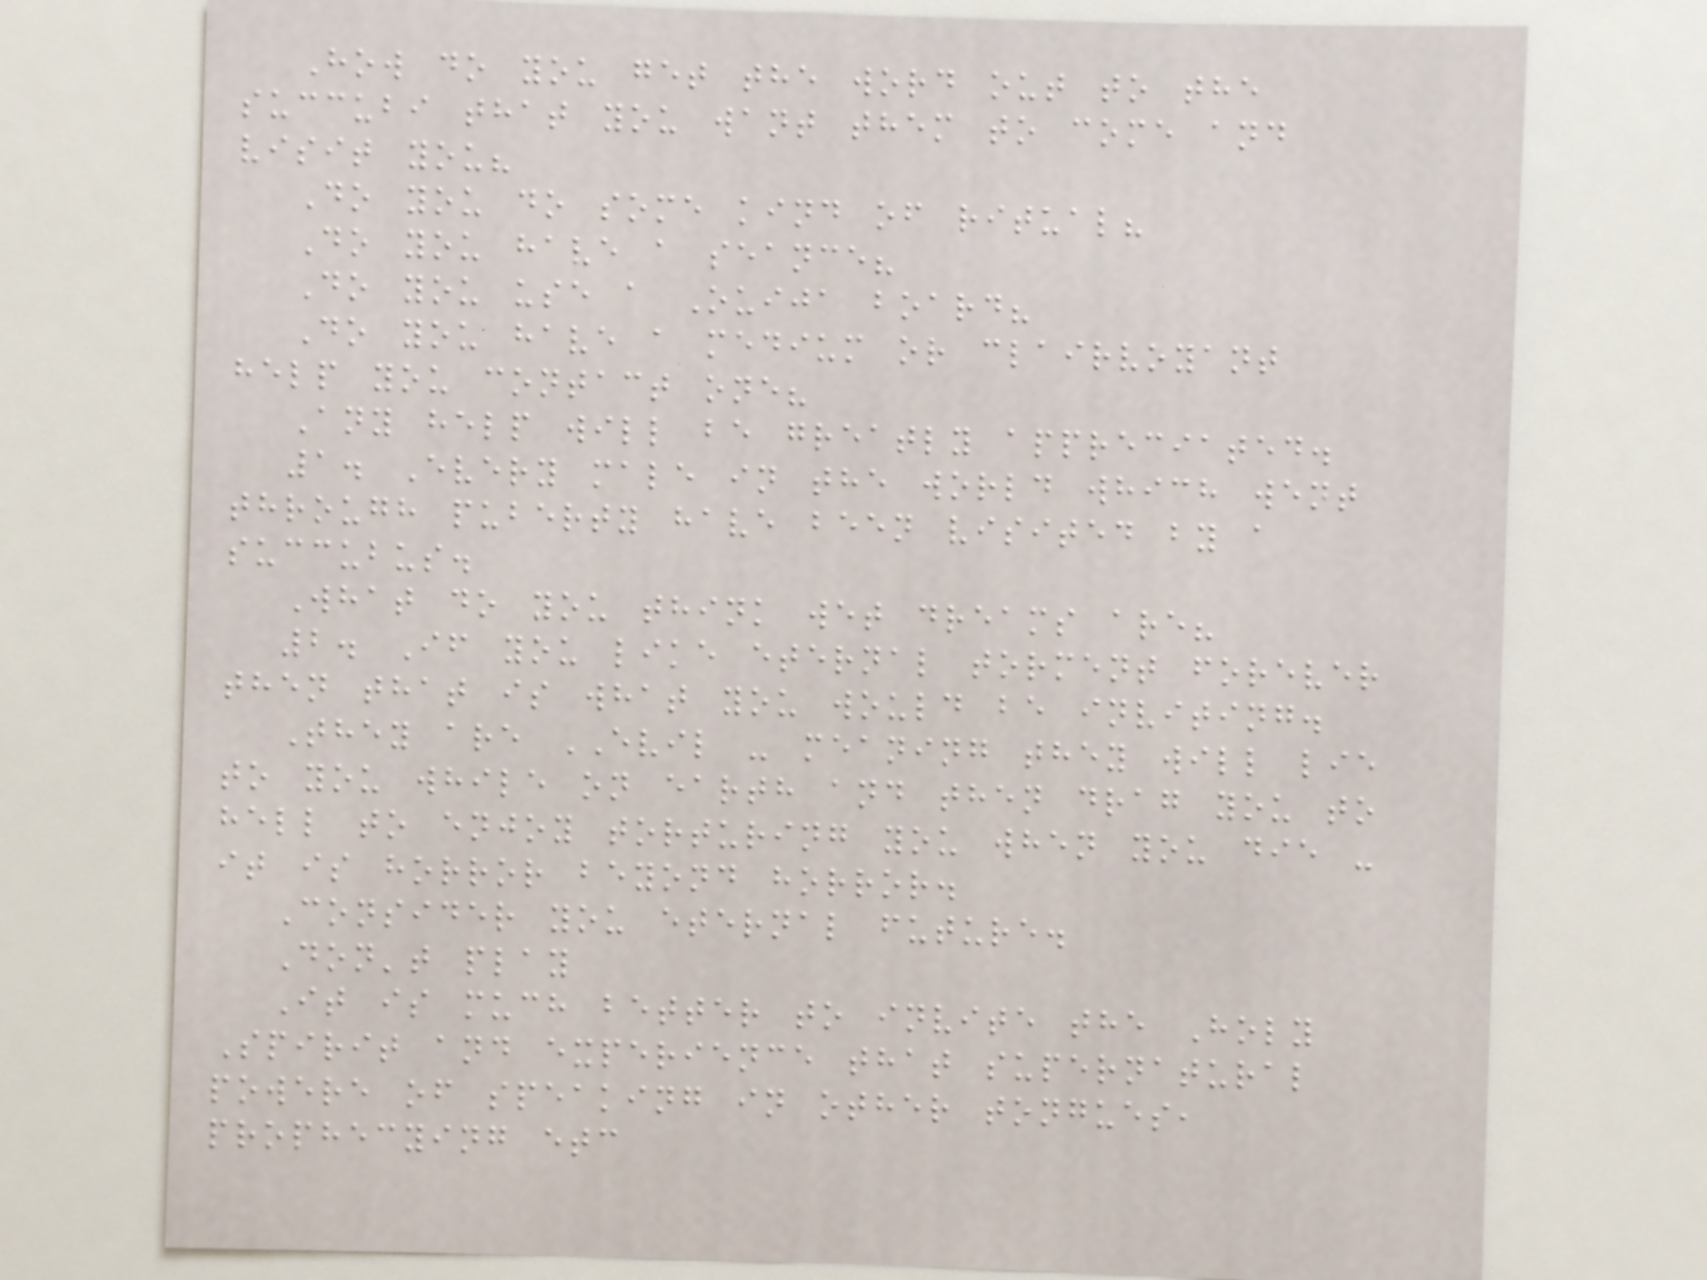How do you get the word out to the
succubi that you want them to come and
visit you?
Do you do some kind of ritual?
Do you have a seance?
Do you use a Ouija board?
Do you have a medium or clairvoyant
help you contact one?
Any help will be greatly appreciated.
1. Every male in the world which went
through puberty have been visited by a
succubus.
What do you think wet dreams are?
2. If you like eternal torment forever
then that is what you would be inviting.
They are EVIL - meaning they will lie
to you while on earth and then drag you to
hell to enjoy torturing you when you die -
it is horror beyond horror.
Consider you eternal future.
Don't play
It is much better to invite the Holy
Spirit and experience that supernatural
powere of speaking in other tongues,
prophecying etc
